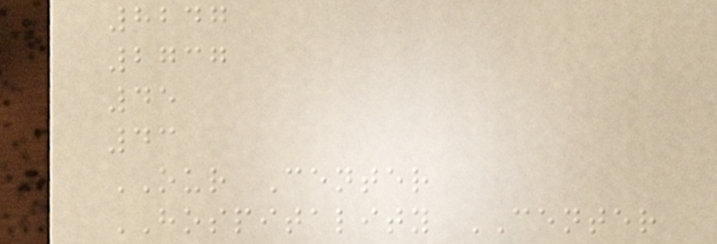8247
2737
45
43
OUR Center
HOSPITALITY CENTER
